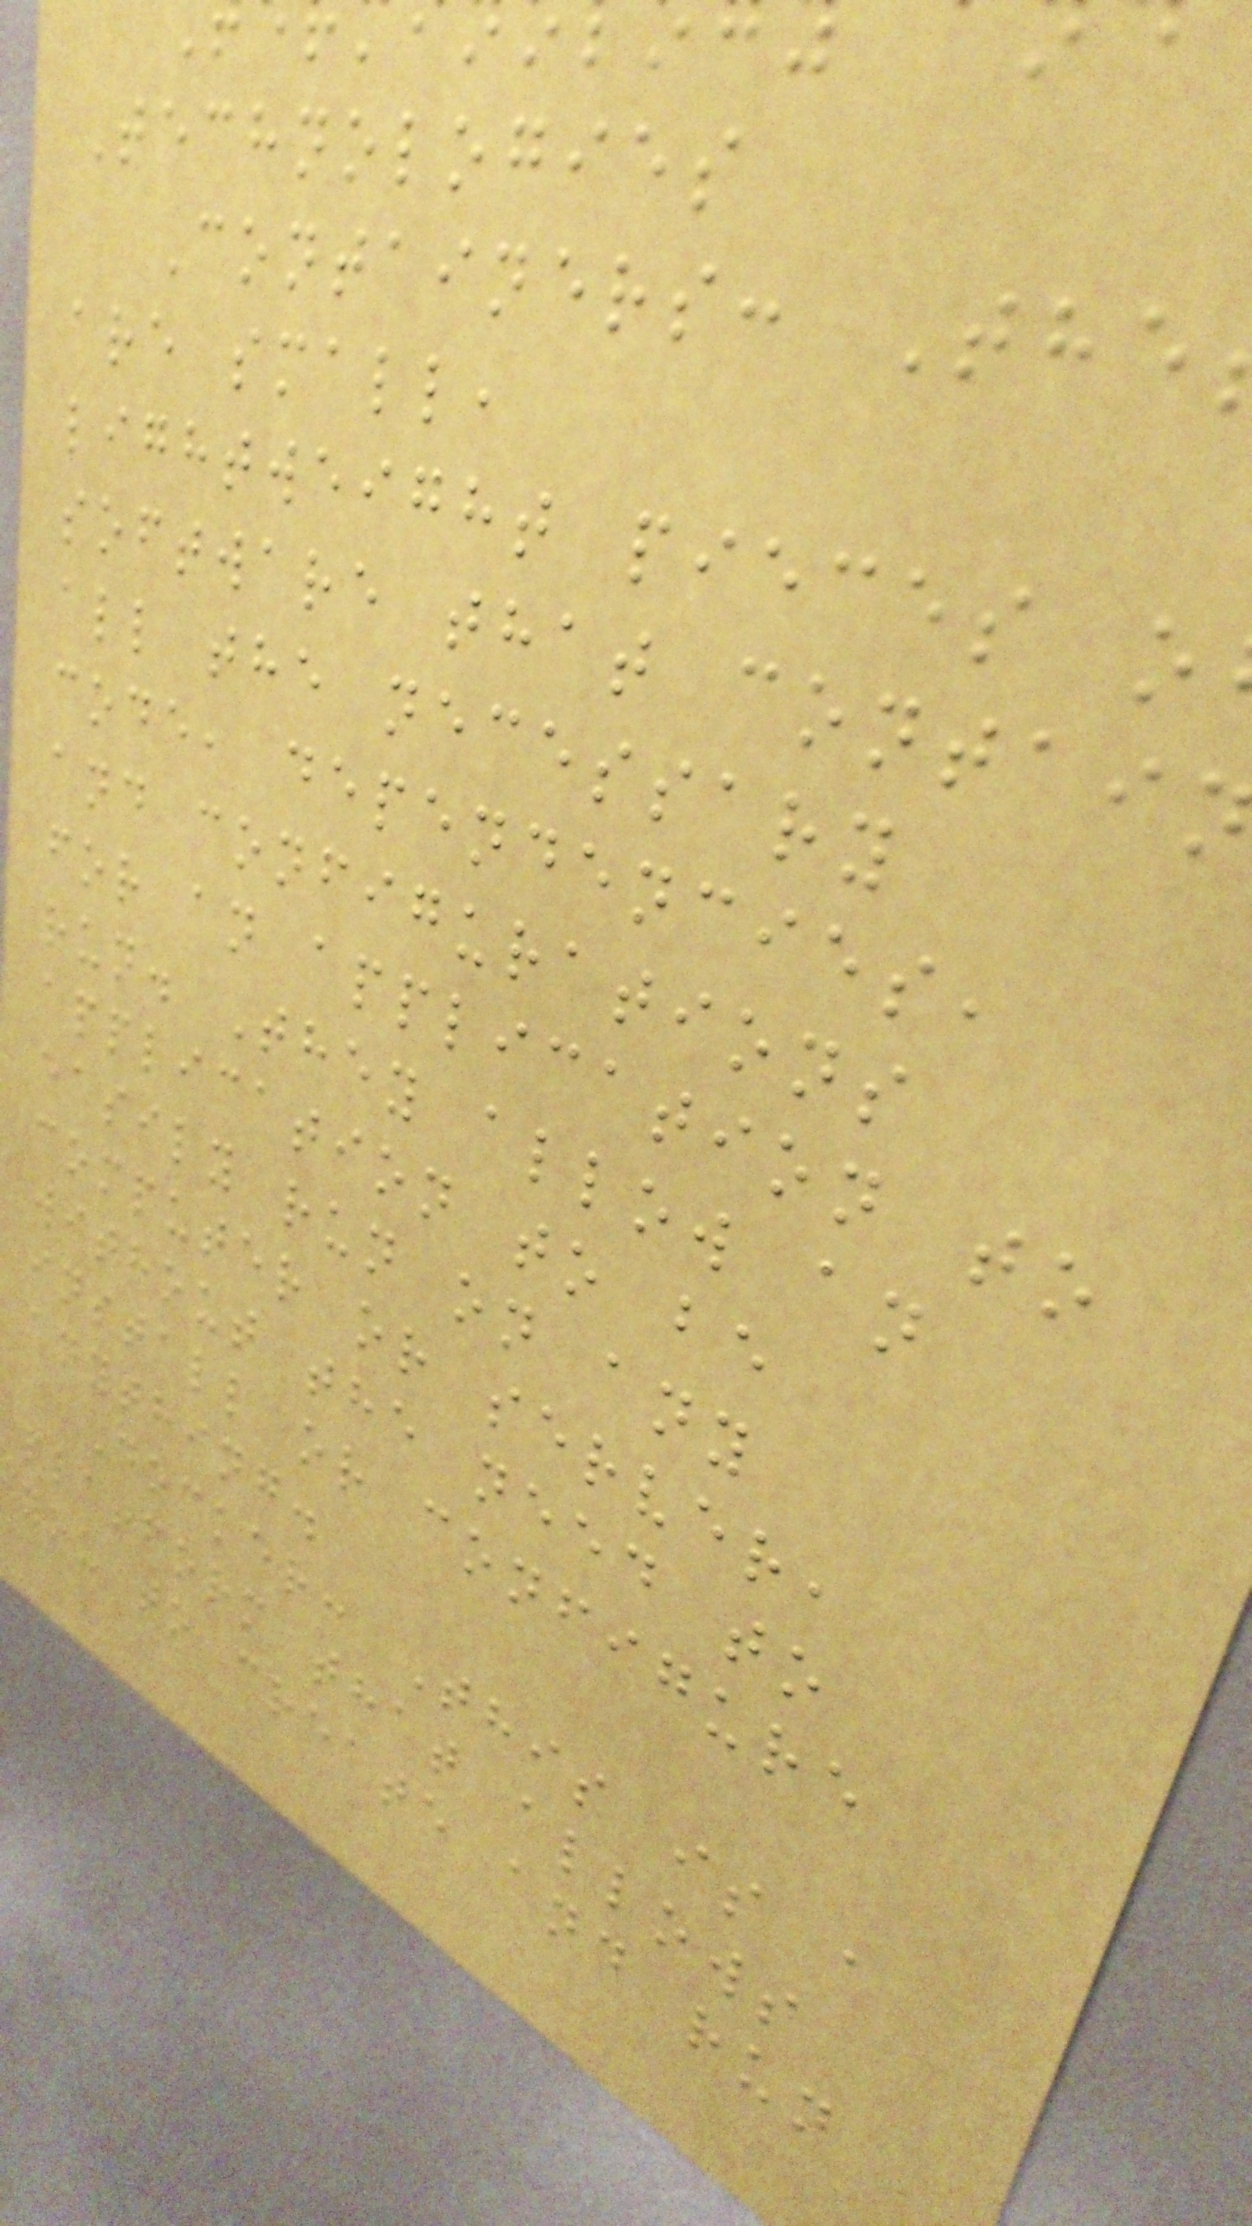Technologies
Containers: The
are small,
lightweight pieces o
software that contai
all the necessary
code, dependencies,
and configurations
for an application to
run. They allow an
application to be
easily run on any
computer or server,
without the need to
install or configure
anything.
Docker: This is a
platform that allows
you to create and run
